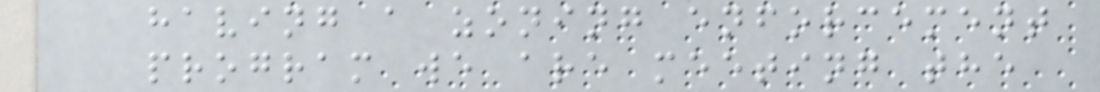having a zoning enforcement
program we are meeting the
